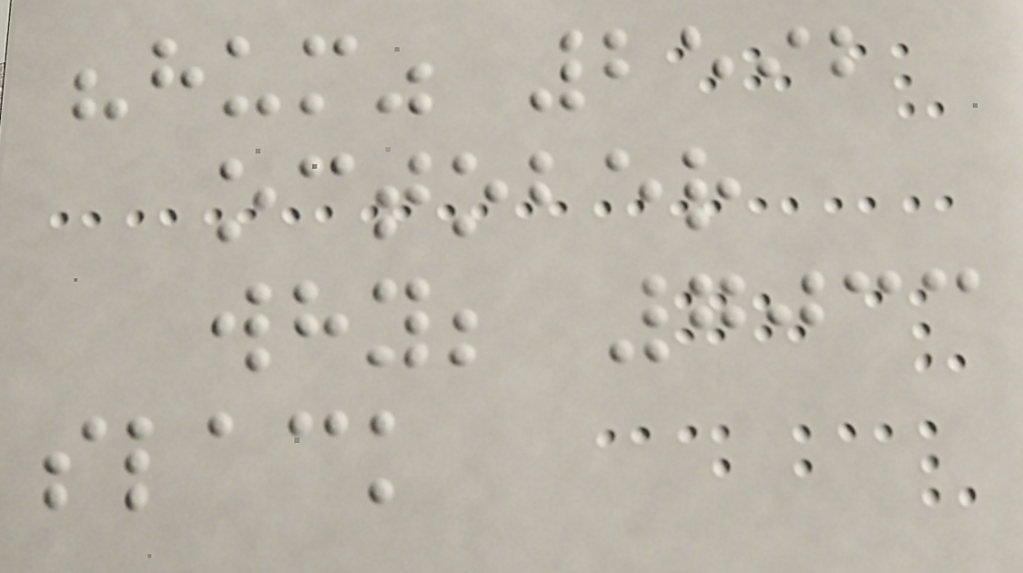"hum" 2592
october
why; 7033
slack
